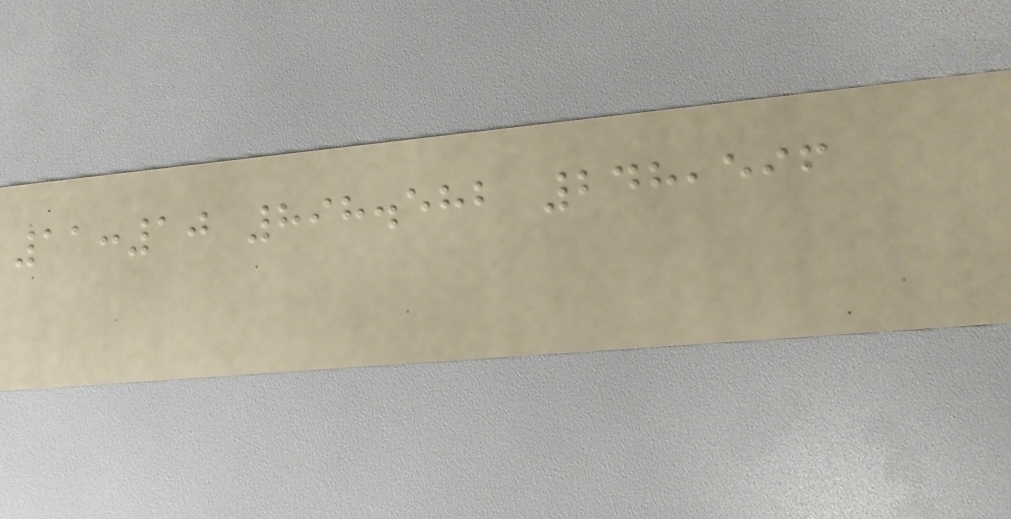11:10 898.582 248,596
